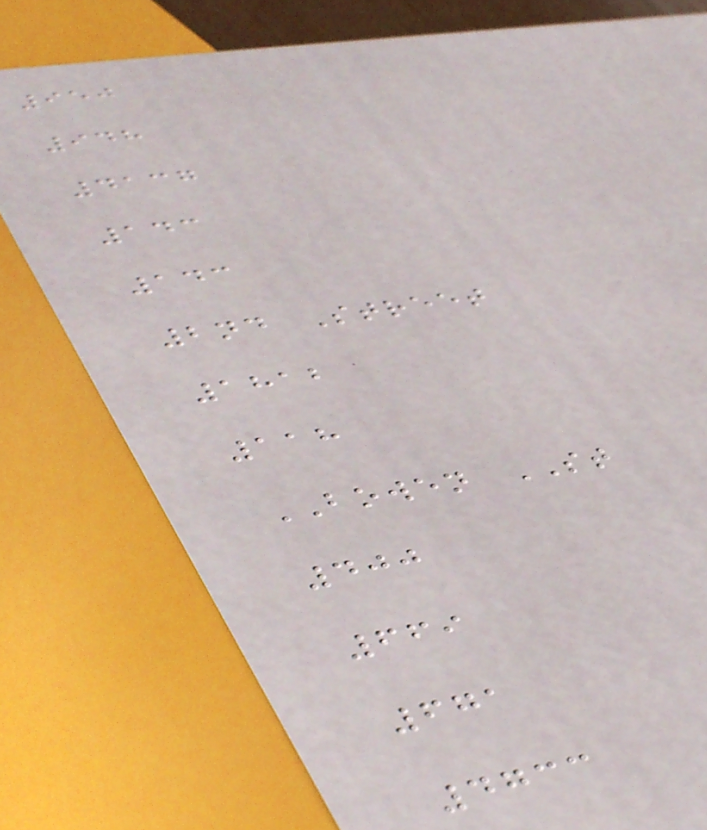950
948
4137
143
143
2nd Street
1812
118
BOWEN ST
400
669
671
4733
